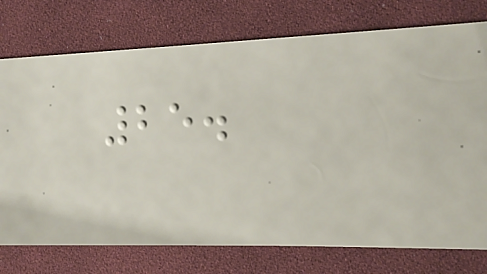25.
